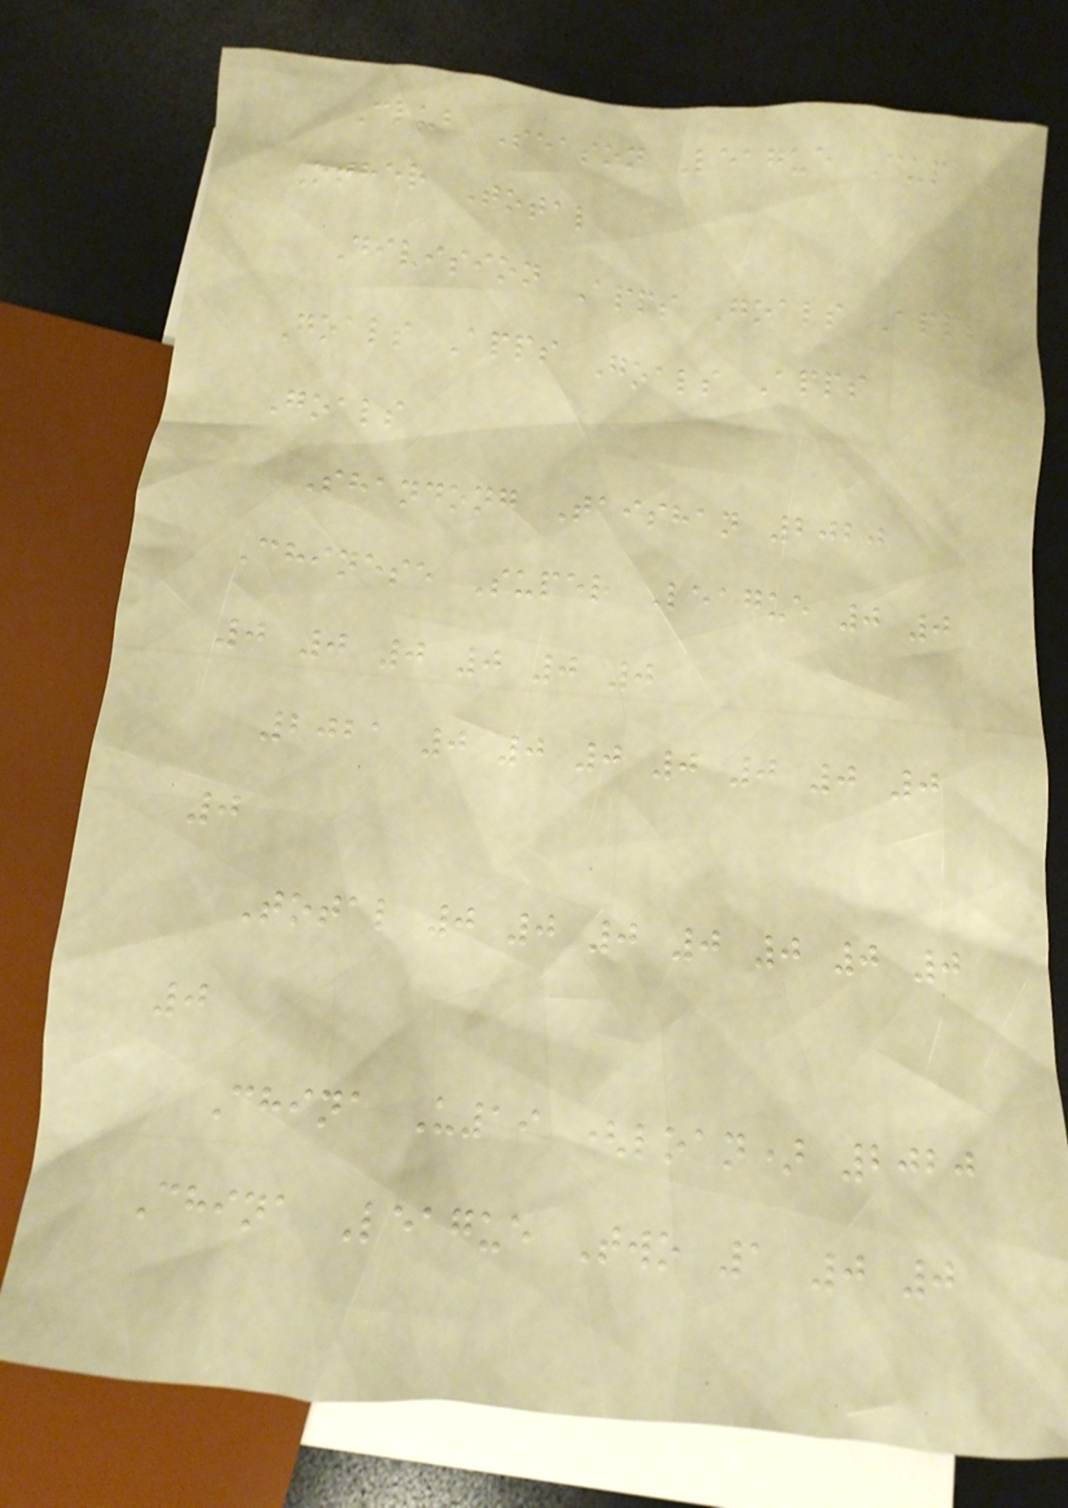Club Season League Cup
Other Total
Division Apps Goals Apps
Goals Apps Goals Apps
Goals
Shandong Taishan 2020
Chinese Super League 0 0
0 0 0 0 0 0
2021 0 0 0 0 0 0 0
0
Total 0 0 0 0 0 0 0
0
China U19 (loan) 2020
China League Two 1 0 0
